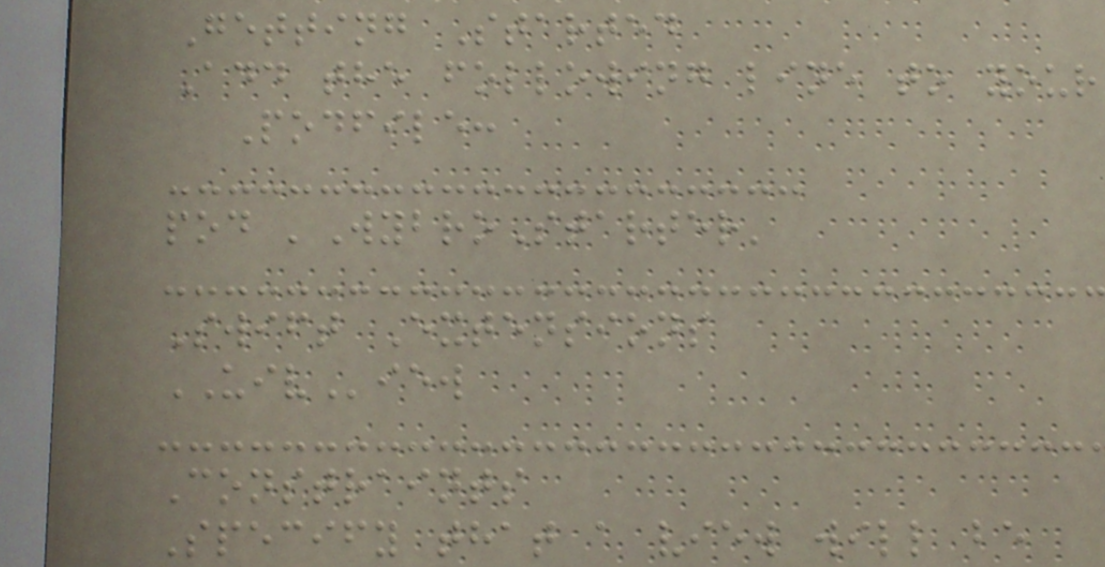Getting Started
Add the following line to your
Podfile:
pod 'WybroStarter'
Swift Extensions
UIView
Constraints
Specify that a view will be
